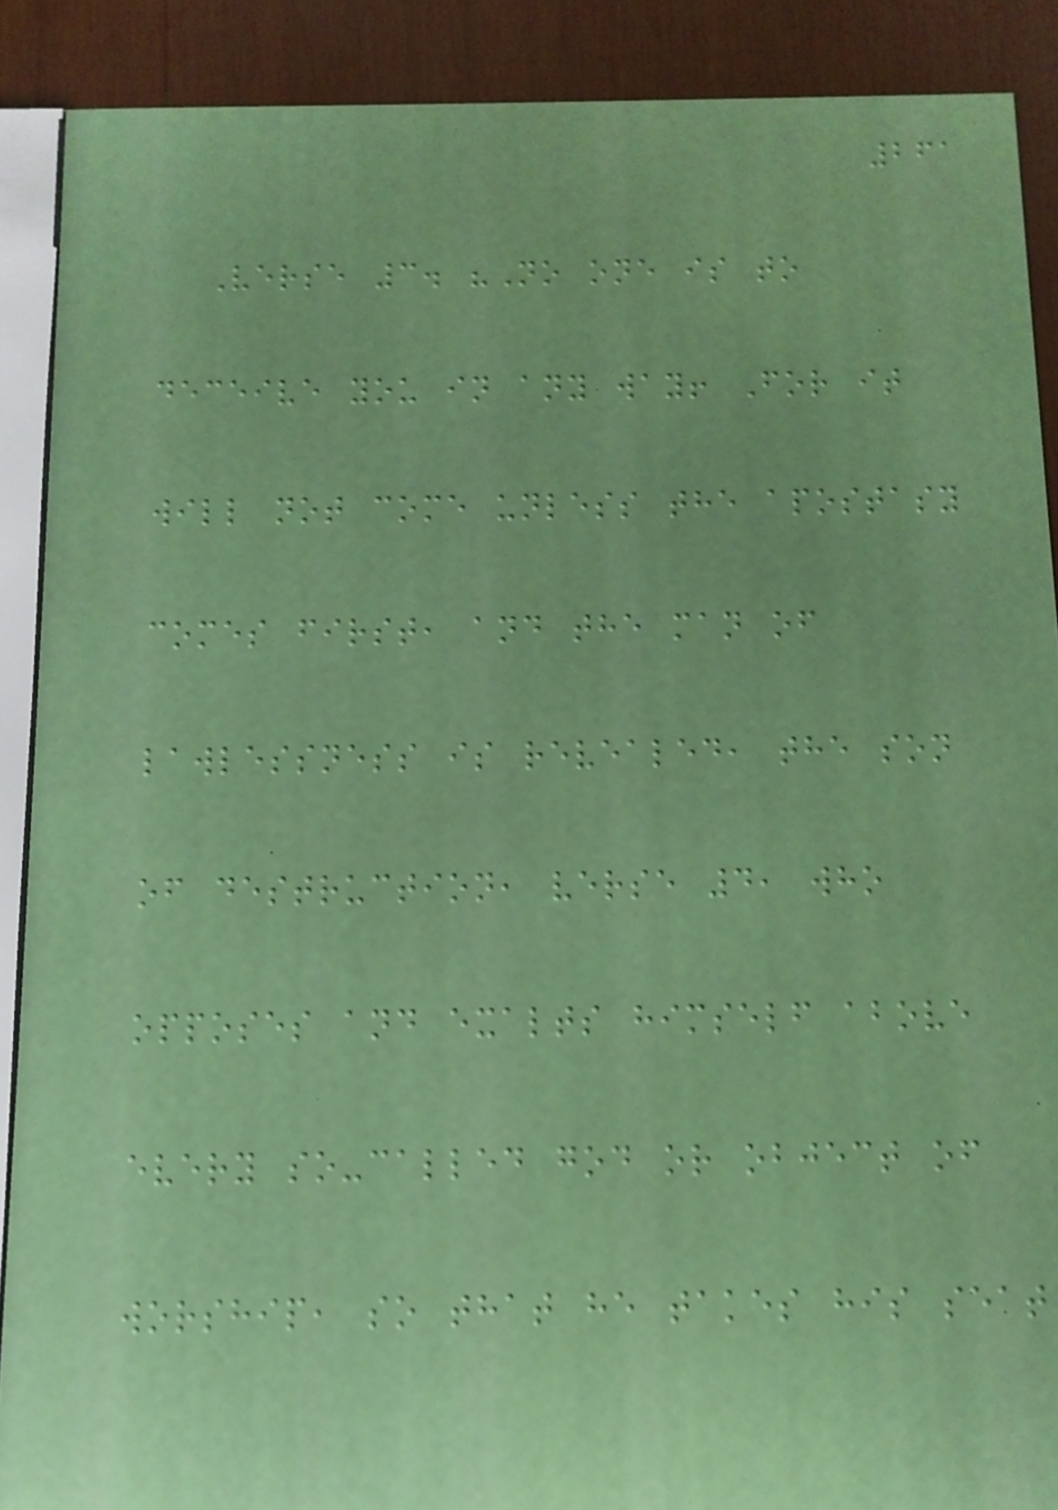261
Verse 3. "No one is to
deceive you in any way! For it
will not come unless the apostasy
comes first, and the man of
lawlessness is revealed, the son
of destruction, verse 4, who
opposes and exalts himself above
every so-called god or object of
worship, so that he takes his seat
